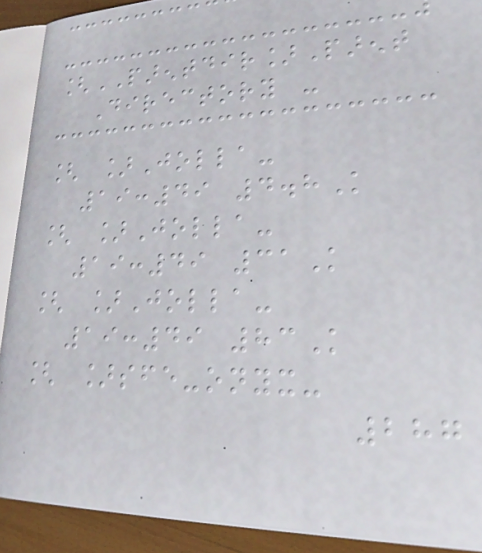[PARENTDIR]Parent
Directory -
[ ]Jolla-
19:49 4.8K
[ ]Jolla-
19:49 31K
[ ]Jolla-
19:49 83K
[ ]sfe-onyx-
287
